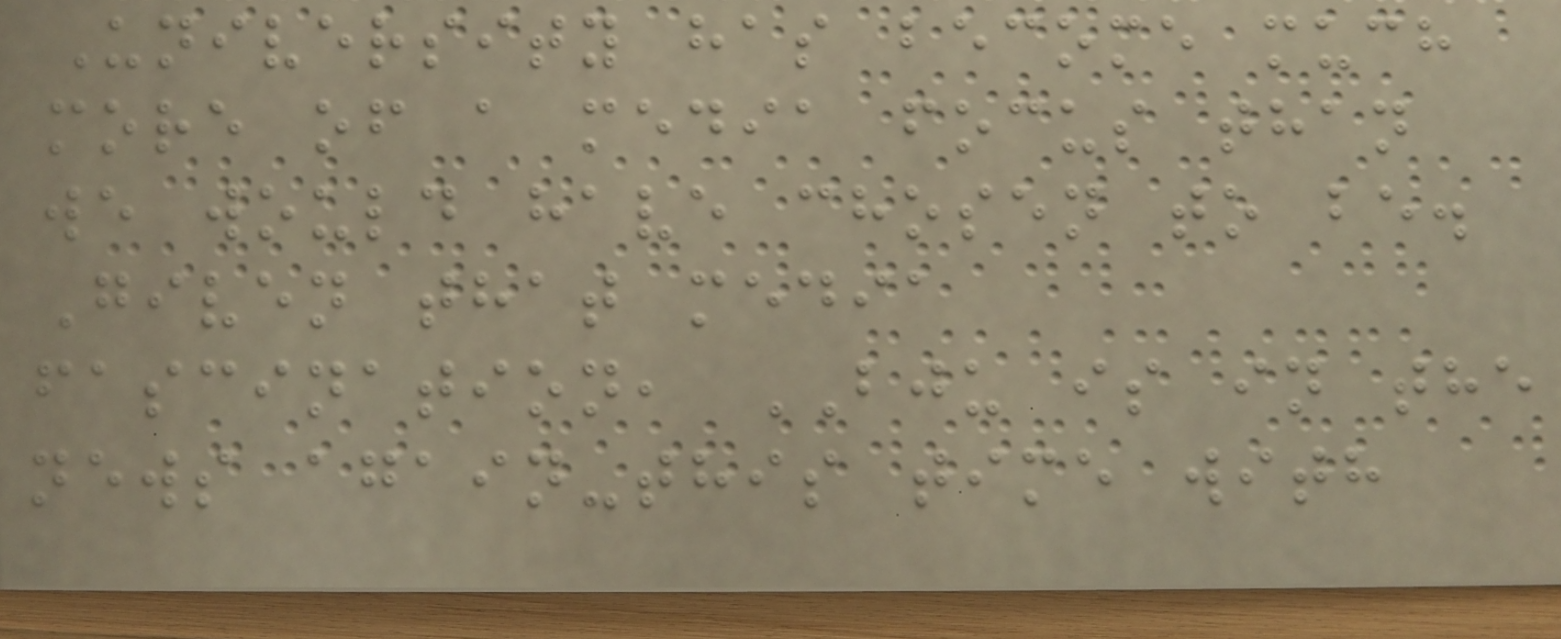University has become much
more of a media focus than
we would have chosen to be.
Given that media
fascination, BJU is in the
news again-this time with
